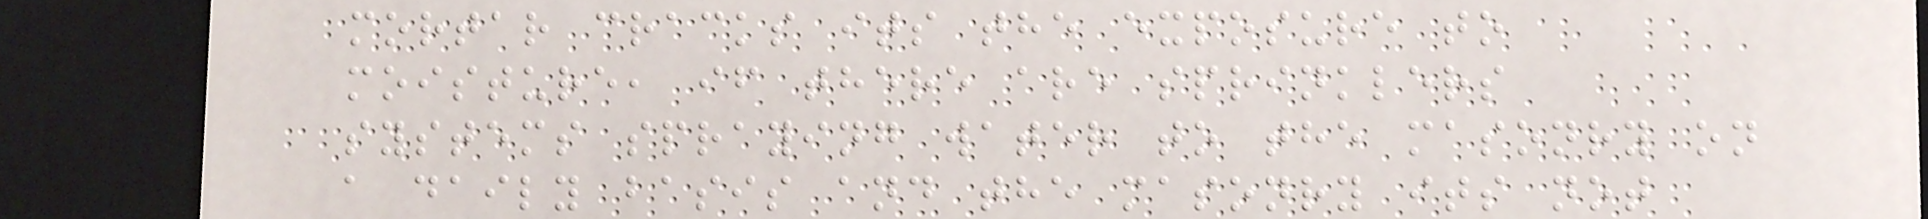mortar cracks its the exposure to
moisture, if there are sprinklers
systems spraying water to the masonry on
a daily basis and the masonry its not
